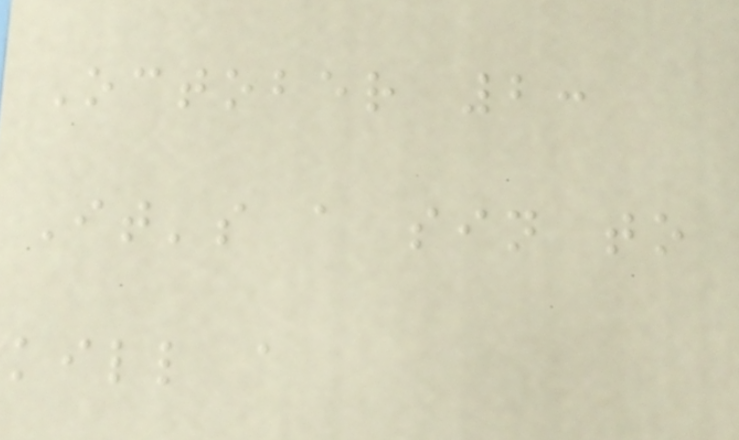October 2:
It's a sin to
kill a
